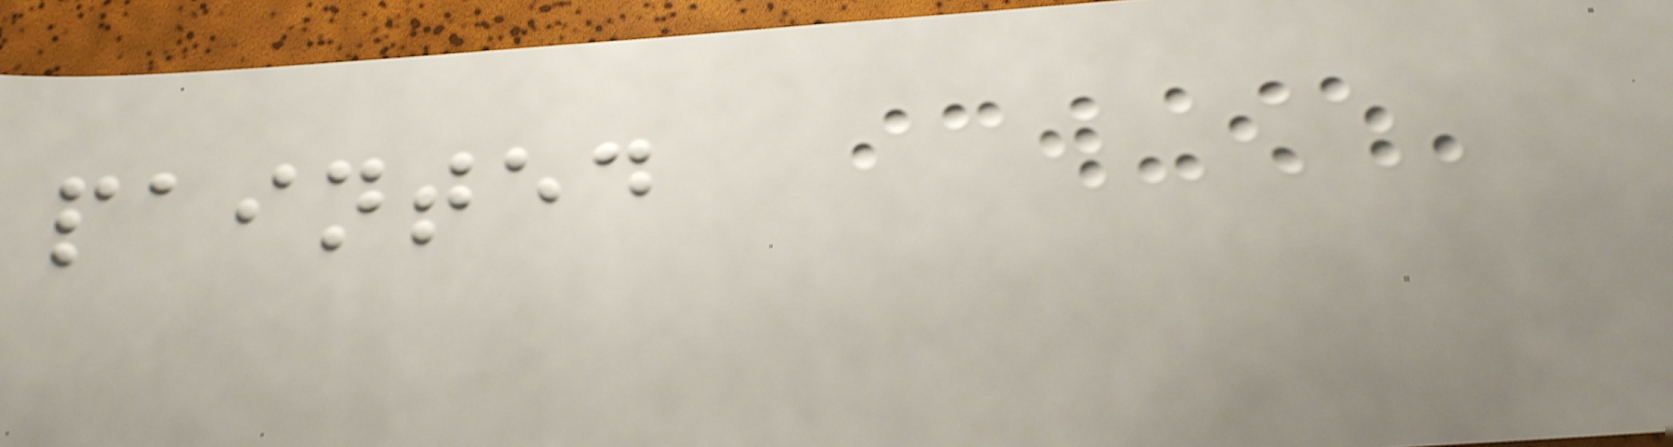painted
